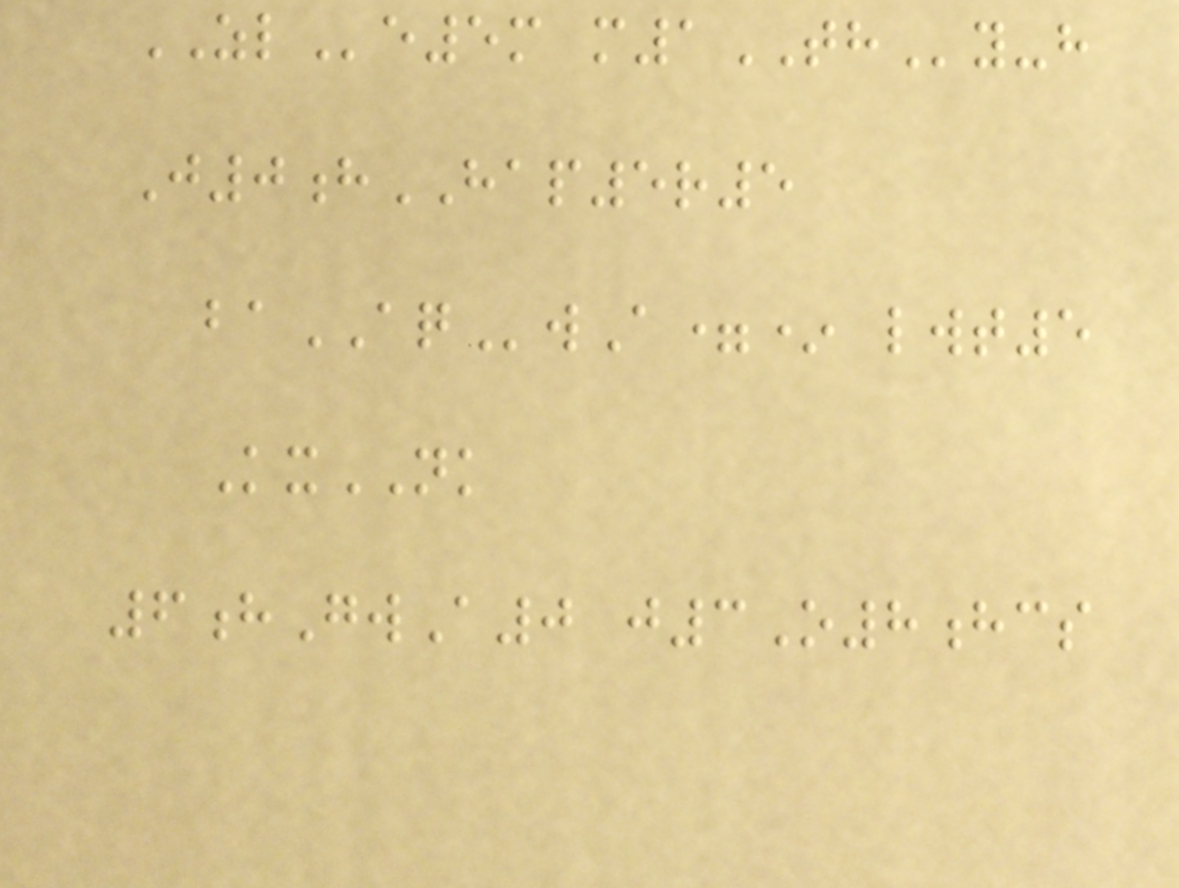ZLe5m m1THy-h
J0hHAP5r5
baAQwA=* lwt5
KxNK
6hGwA0 j3O8hcs
